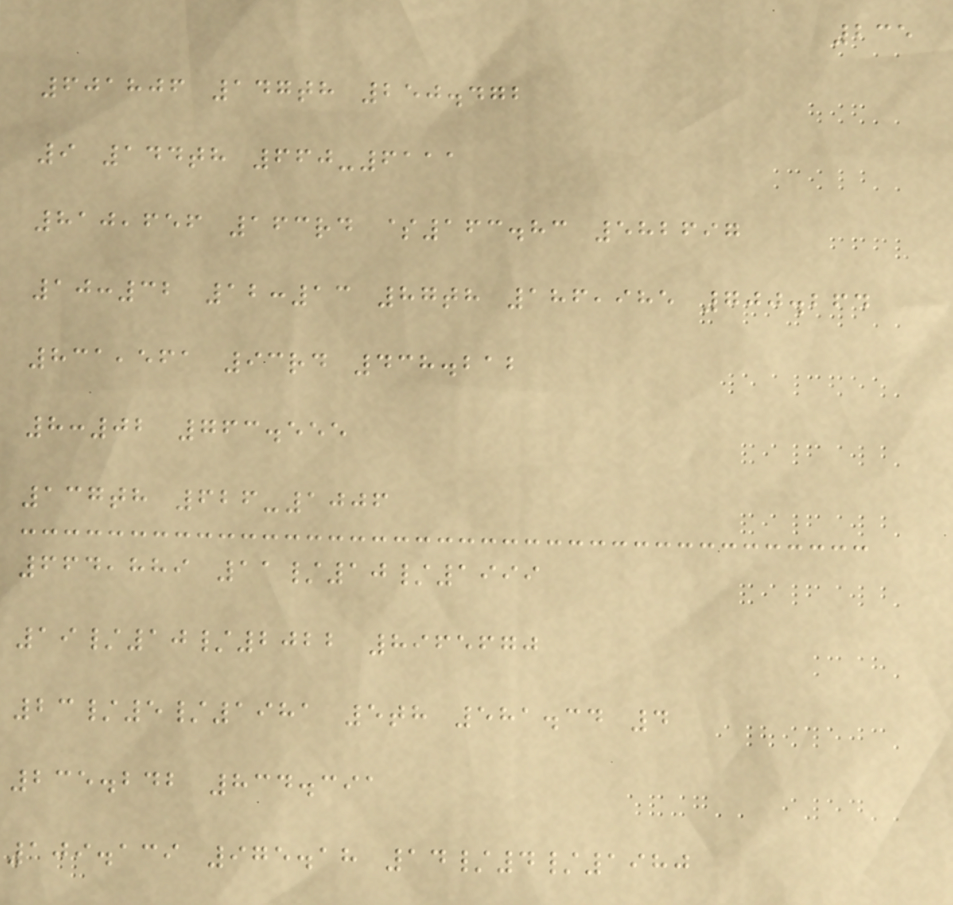235
601806 147th 250.472
9 144th 660-6111
810,656 163rd $163.83 582697
10:32 12:13 87th 186,985 700.264
831,561 93rd 438.212
8:02 763.555
137th 626-1006
664,889 11/10/1999
19/10/2022 8965670
23/5/1981 5th 581.34 4
235.242 834.391
109.139 975.18 14/4/1980
